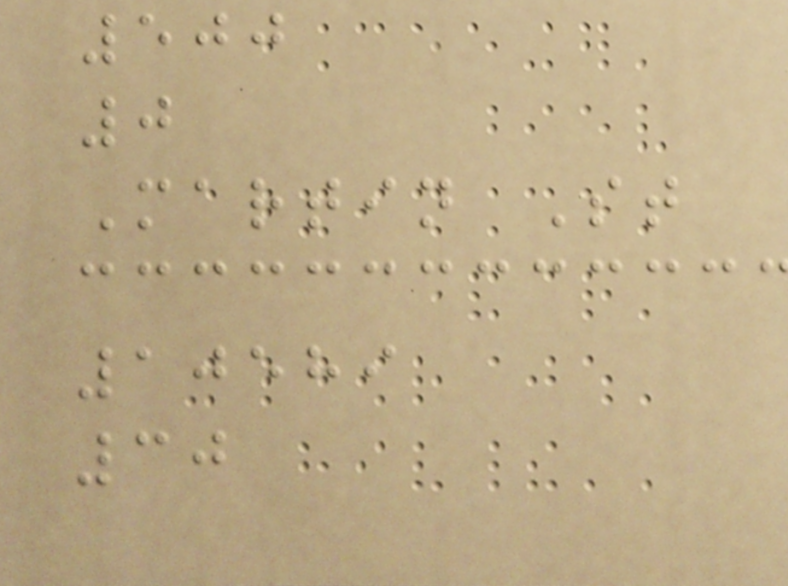500
0
Martin St
10589
30
